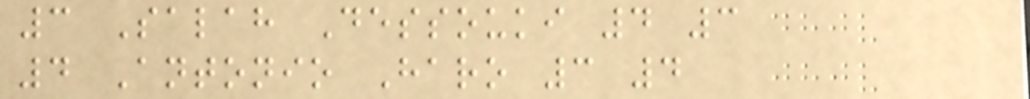3 Salah Dessouki 4 3
4 Antonio Haro 3 4
